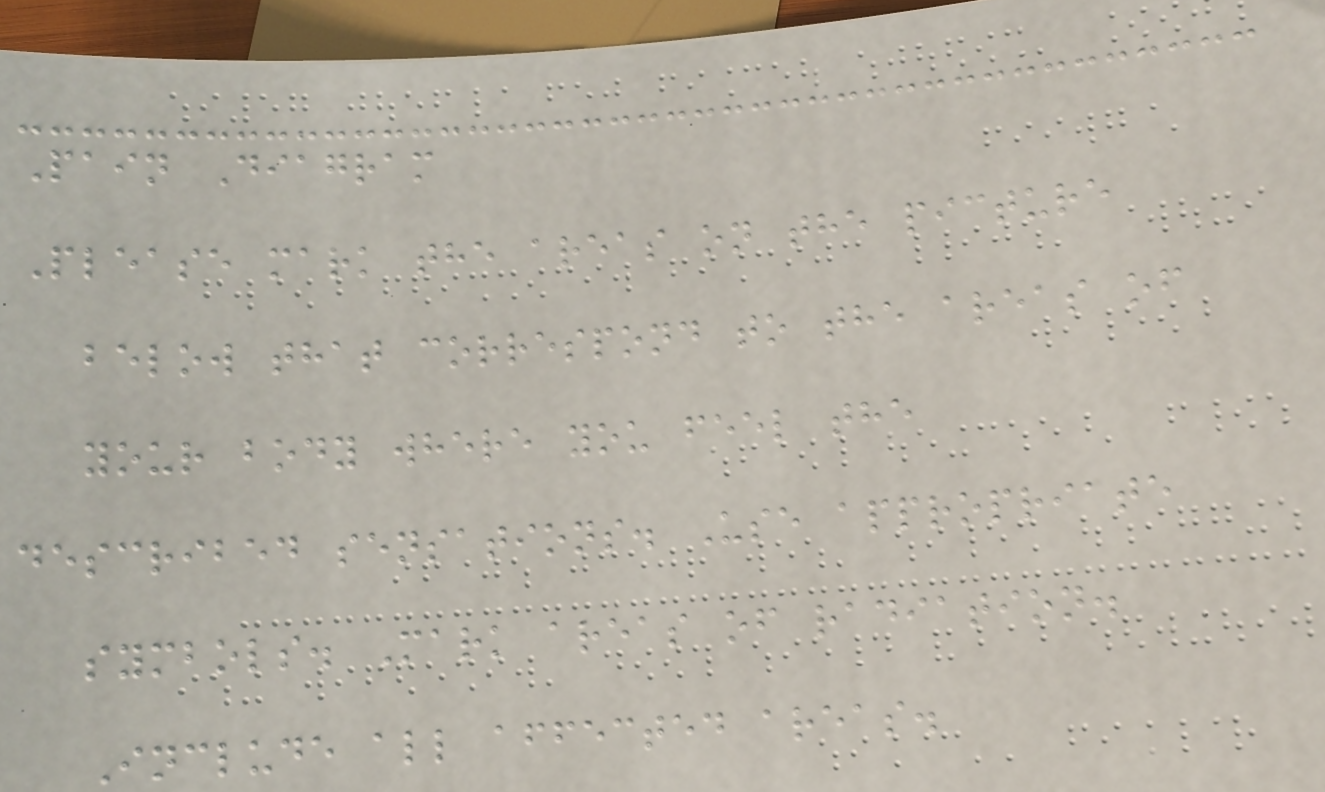Pain Diagram
Please mark the areas on the picture
below that correspond to the areas of
your body where you feel the
described sensations. Use appropriate
symbols. Mark areas of radiation.
Include all affected areas.
